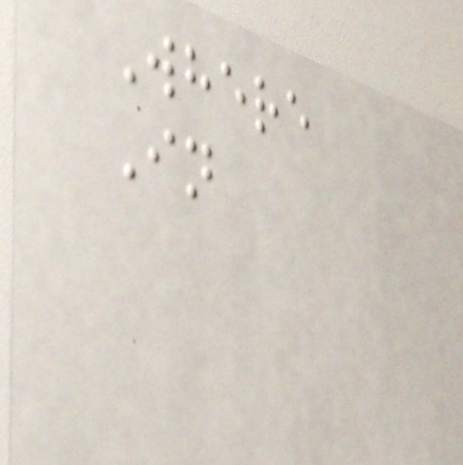Where
In
